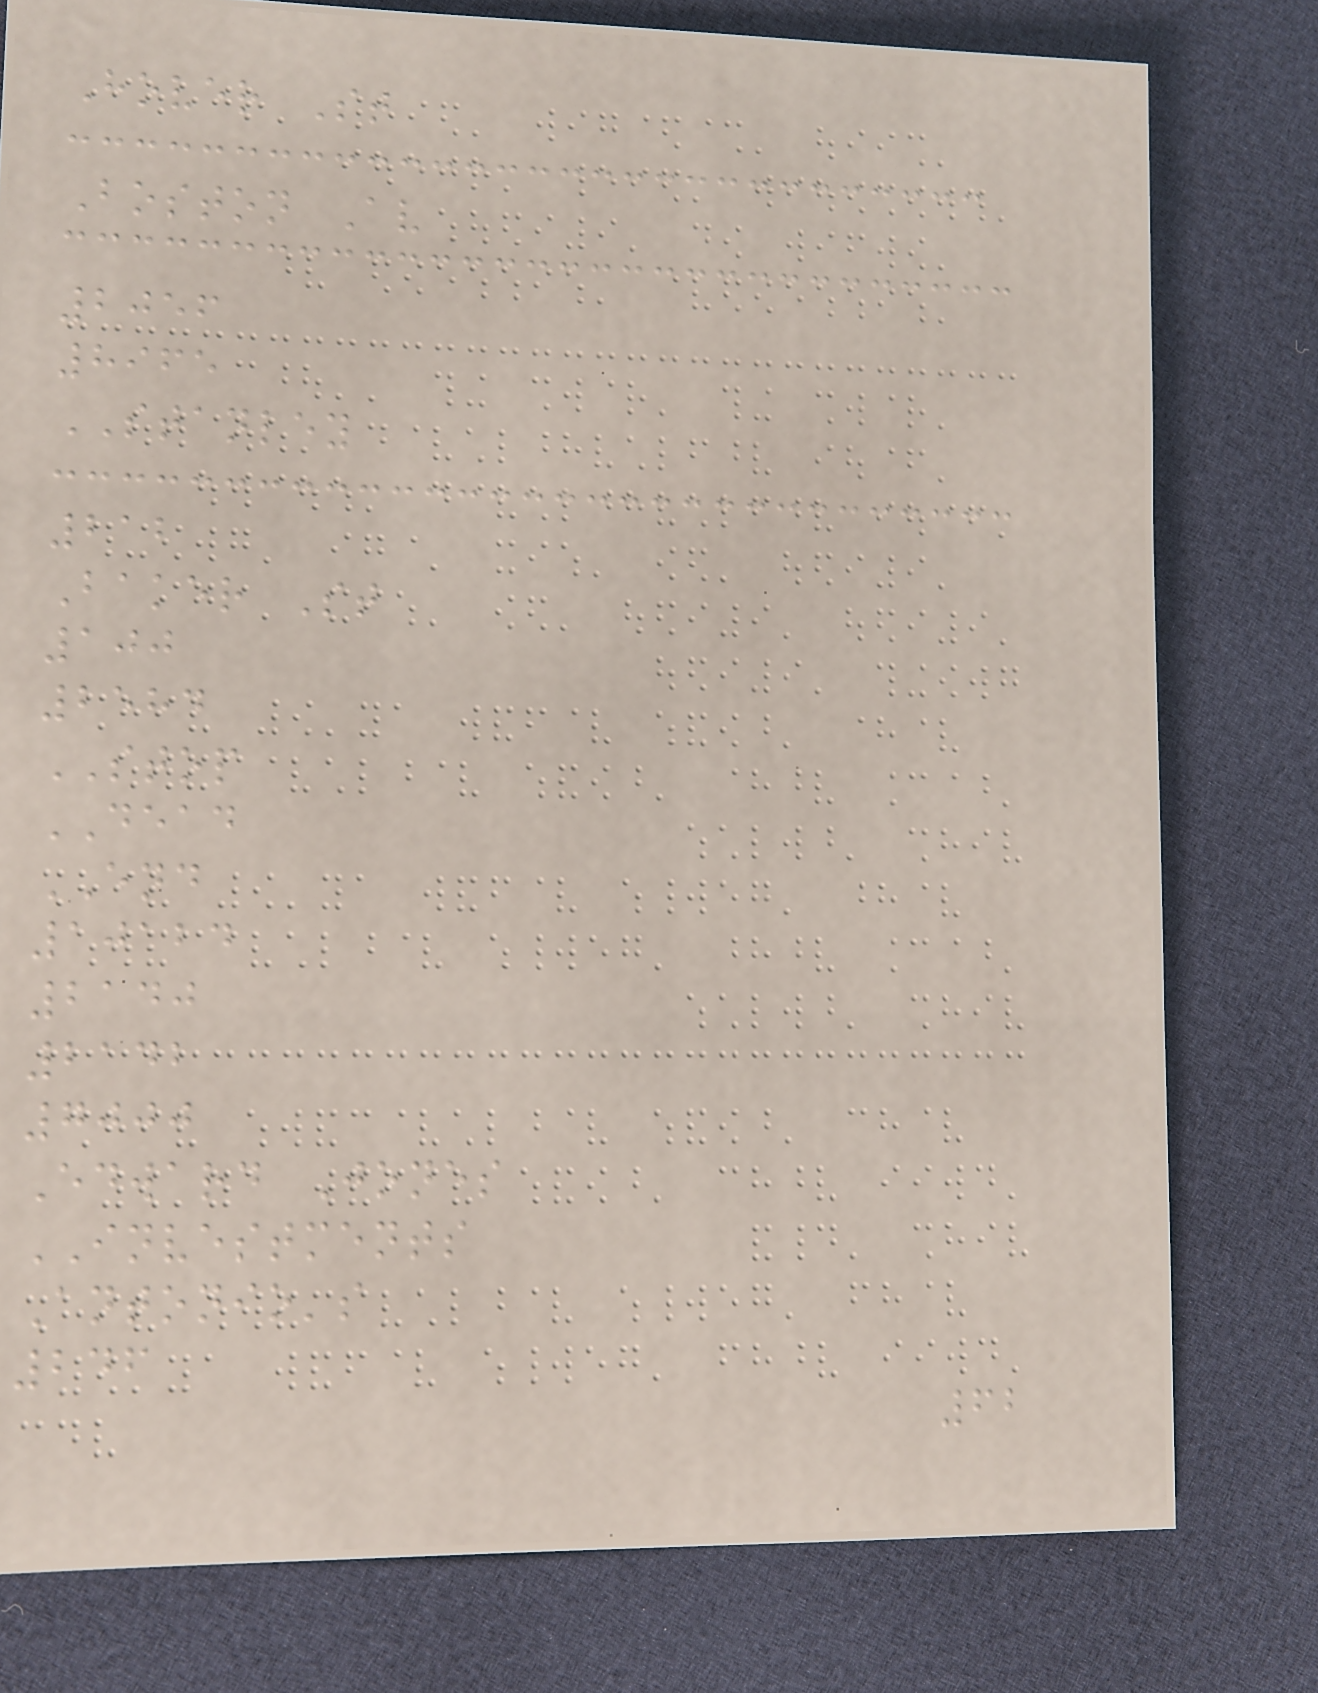Hover St
Boston Av
2056
8965
STANLEY
212
Baker St
100
2584
STOP
DEAD
END
10124
2140
2142
7000
Edward Jones
INVESTMENTS
Antonio's
246
62
